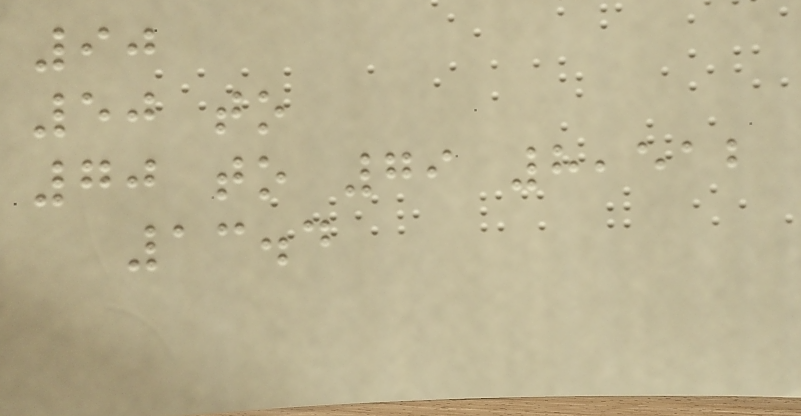90
50 to
70 to 79 8,512
13.4
